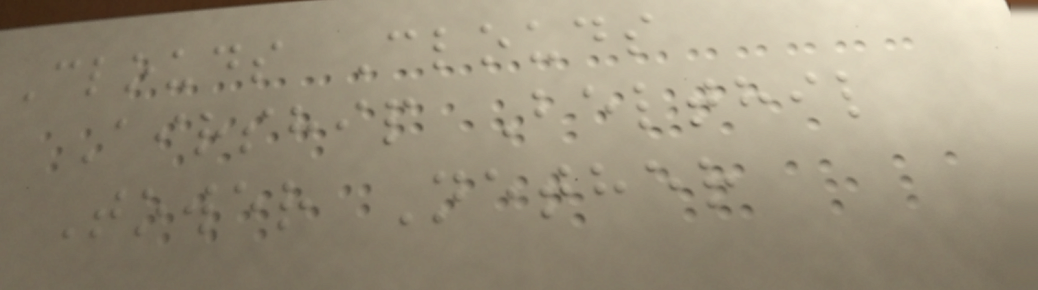Clouds Clouds
Airship Belthil
Tower Nether
